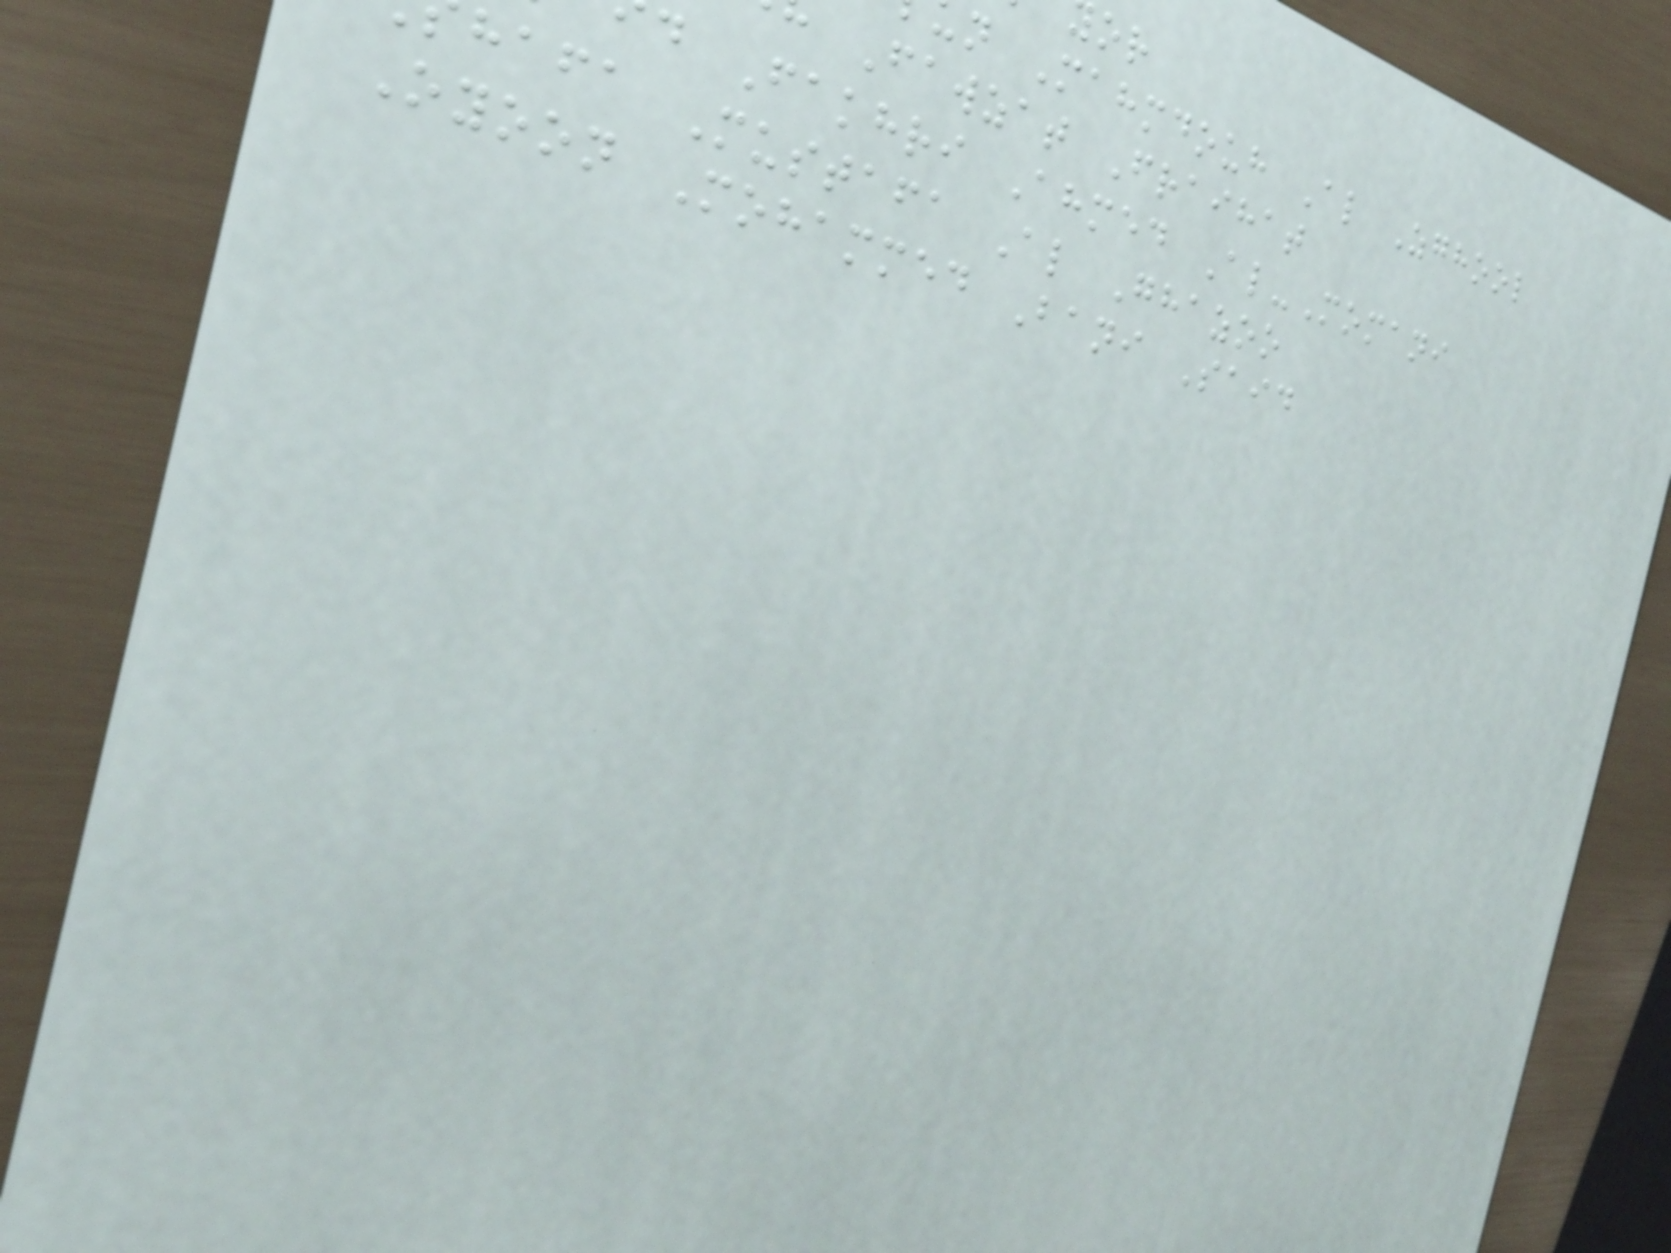n Mahmdouh Al Zghool
Fawzat Fraihat
d Fakhri Ahmed Al-Momani
hafa Mustafa Al Ghazoo
Oyoon Mohammed Bani Said
